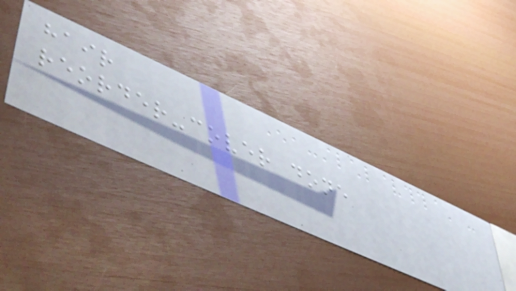hair
reorder-cover done
